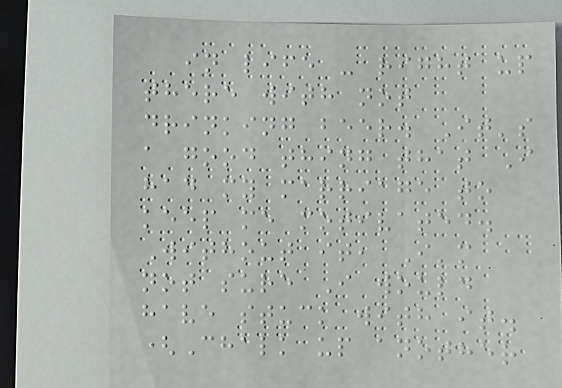in life - right up
there with not
drinking beer. It's
a good thing that I
had my marriage to
keep me motivated.
Without it, I'm
not sure I would
have stuck with it.
(Chalk up another
